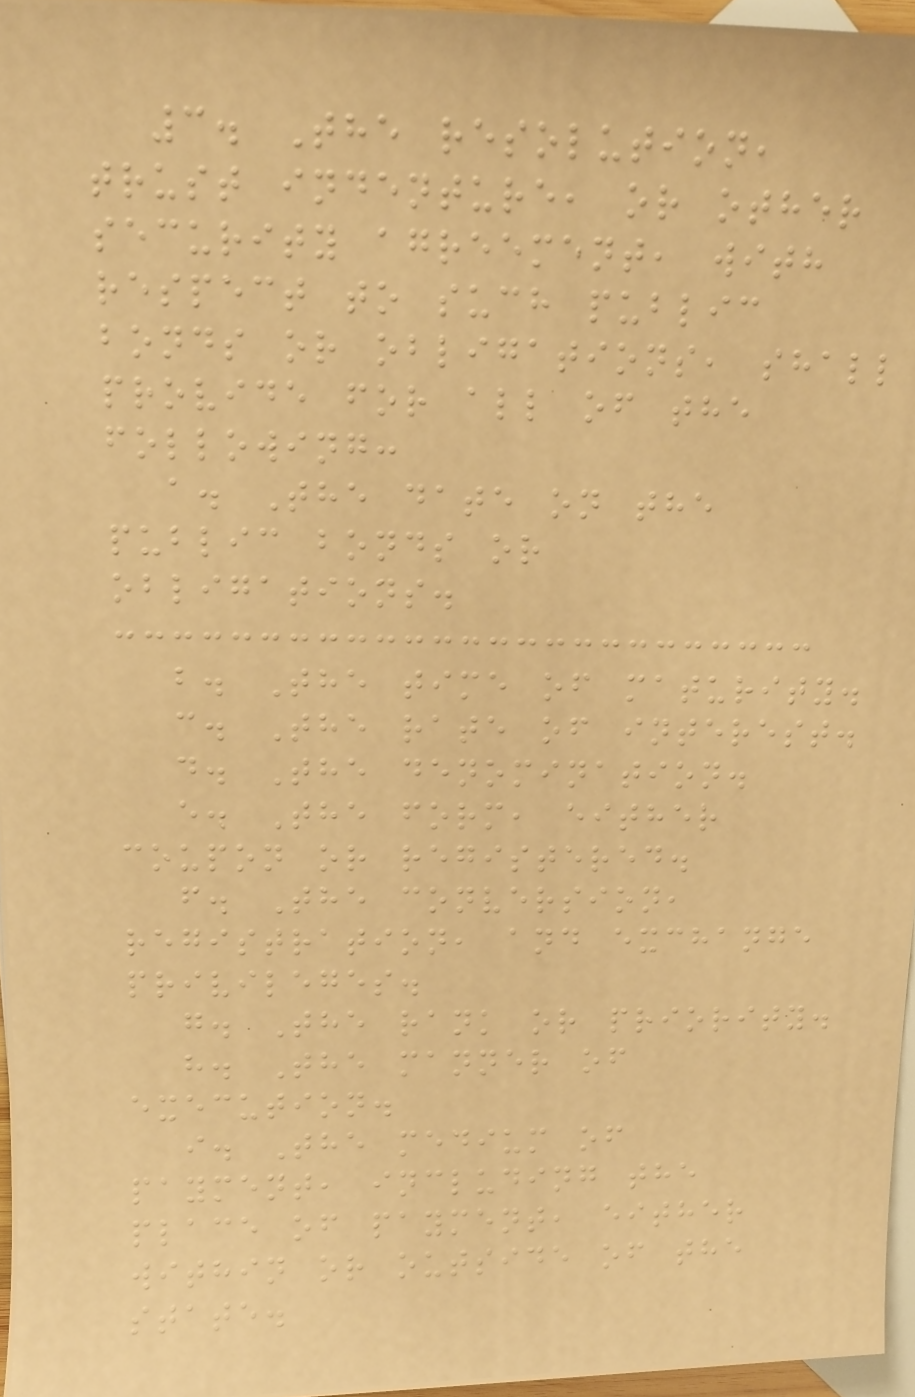3. The resolution,
trust indenture, or other
security agreement, with
respect to such public
bonds or obligations, shall
provide for all of the
following:
a. The date on the
public bonds or
obligations.
b. The time of maturity.
c. The rate of interest.
d. The denomination.
e. The form, either
coupon or registered.
f. The conversion,
registration, and exchange
privileges.
g. The rank or priority.
h. The manner of
execution.
i. The medium of
payment, including the
place of payment, either
within or outside of the
state.
